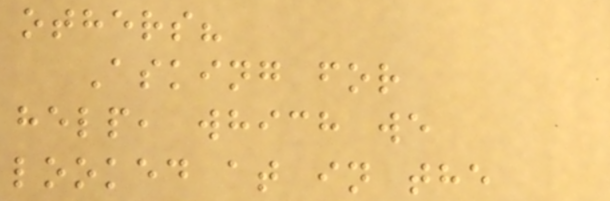others?
Asking for
help, which we
looked at in the
